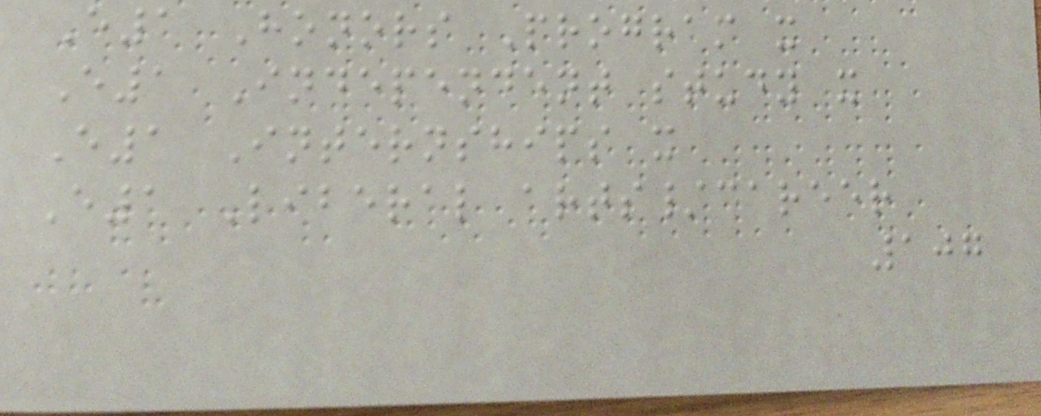E1 Honors Program x
E1 Independent study x
E1 Internships x
E1 Liberal arts/career
107
